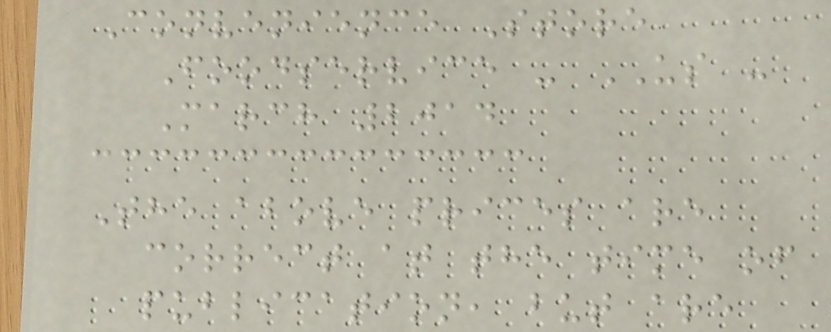Convenience Store
Foodservice - US -
March 2014
The above prices are
correct at the time of
publication, but are
